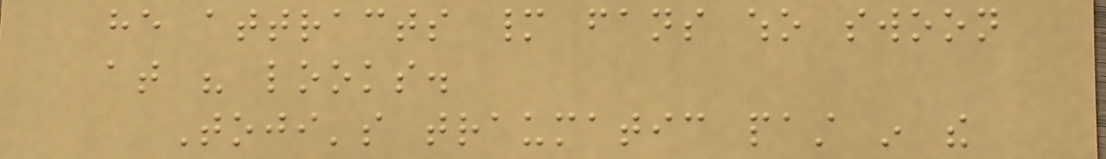he attracts many fans who swoon
at his looks.
Toji's traumatic past in the
